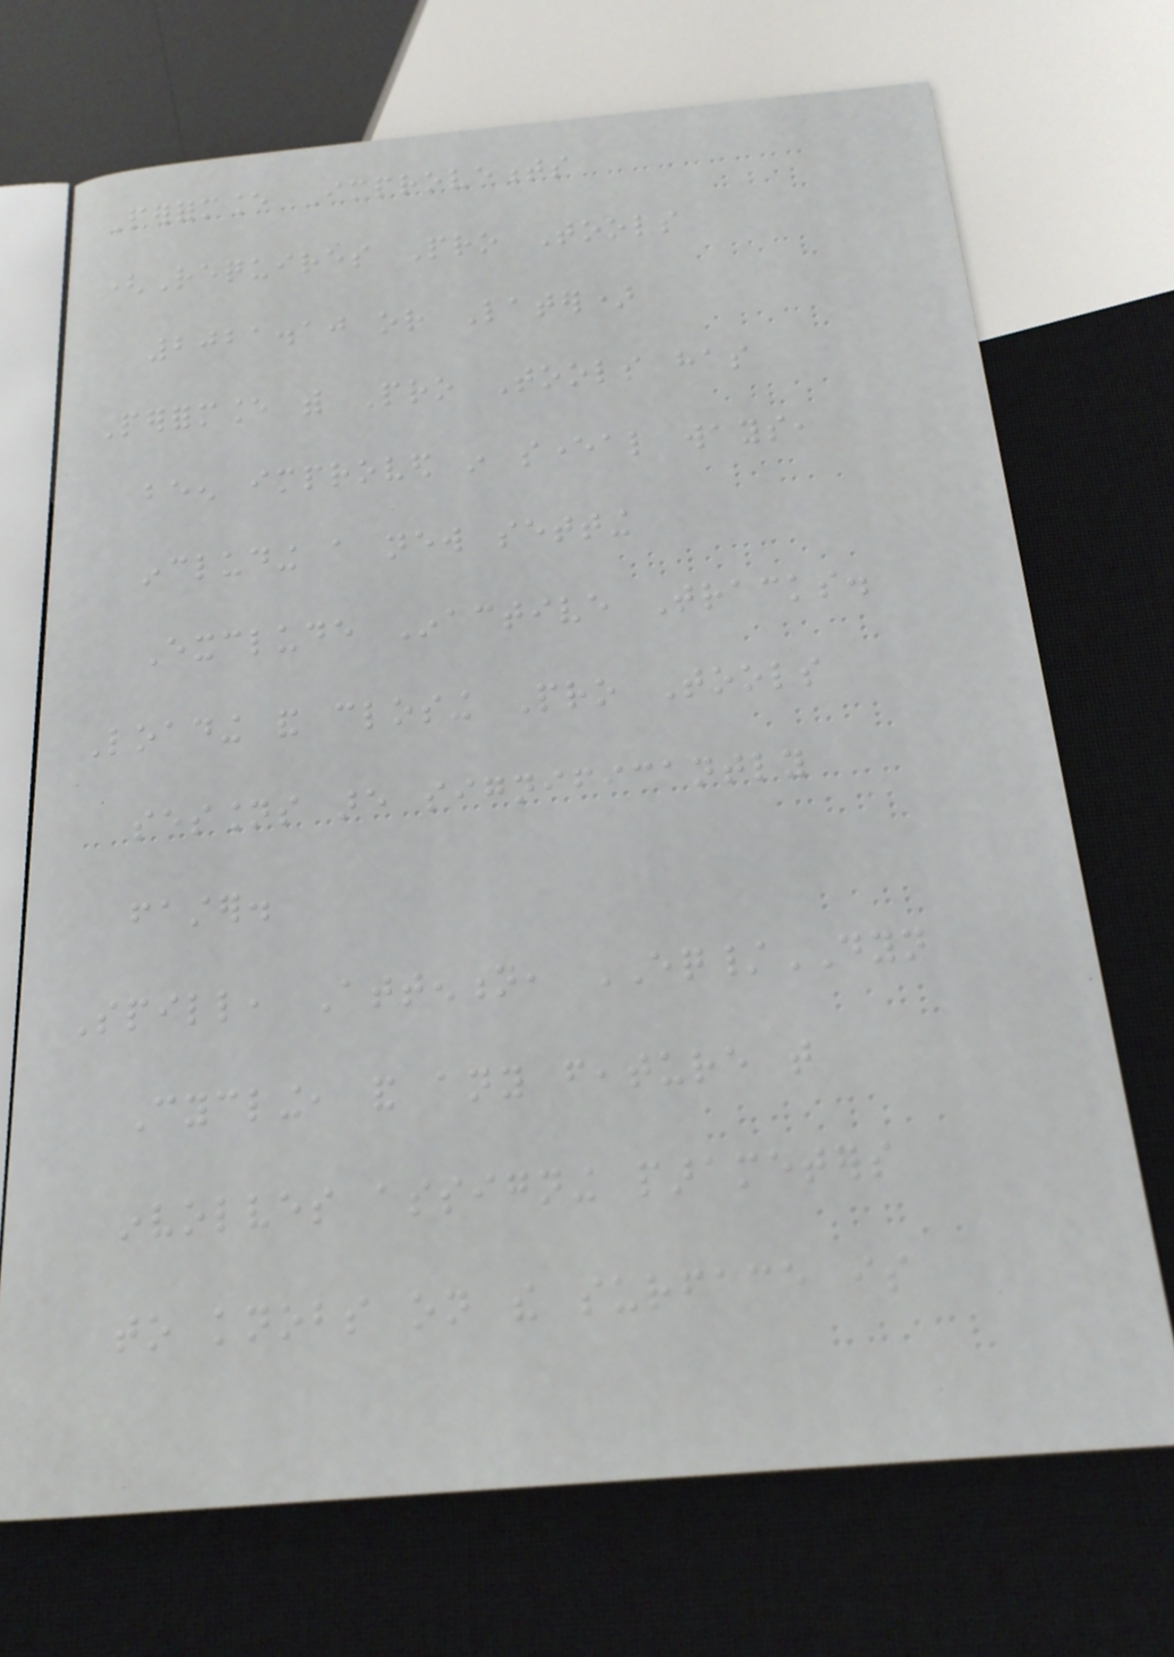Performance Improvements
(Requires Pro Tools
2021.10 or Later)
Performance with Pro Tools has
been improved in several ways,
including a new setting
Exclude Inactive Tracks.
Loading and closing Pro Tools
sessions are significantly
faster.
Spill, Attention, EQ/DYN
Cycling, and any feature that
involves assigning parameters
to knobs on the surface is
